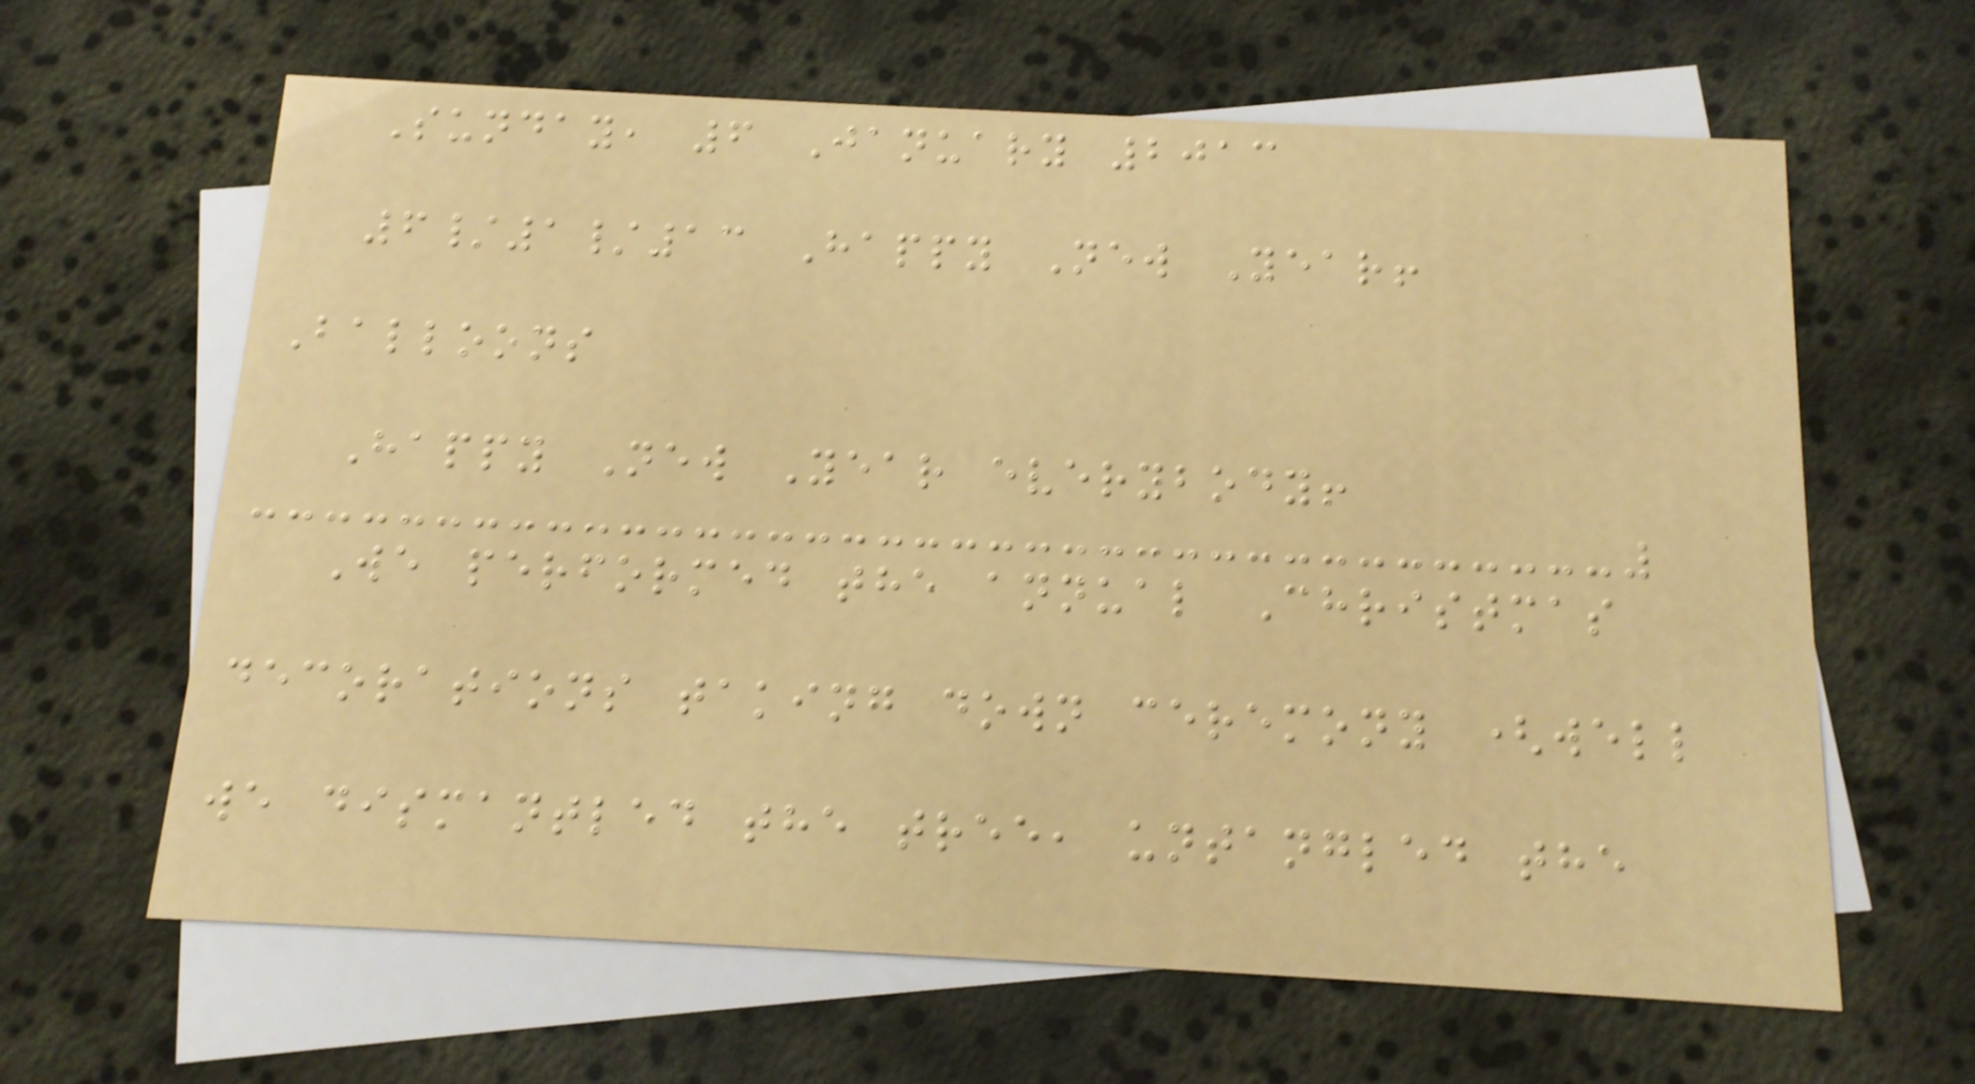Sunday, 6 January 2013
6/1/13 Happy New Year!
Balloons
Happy New Year everybody!
We performed the annual Christmas
decorations taking down ceremony (well
we dismantled the tree, untangled the
